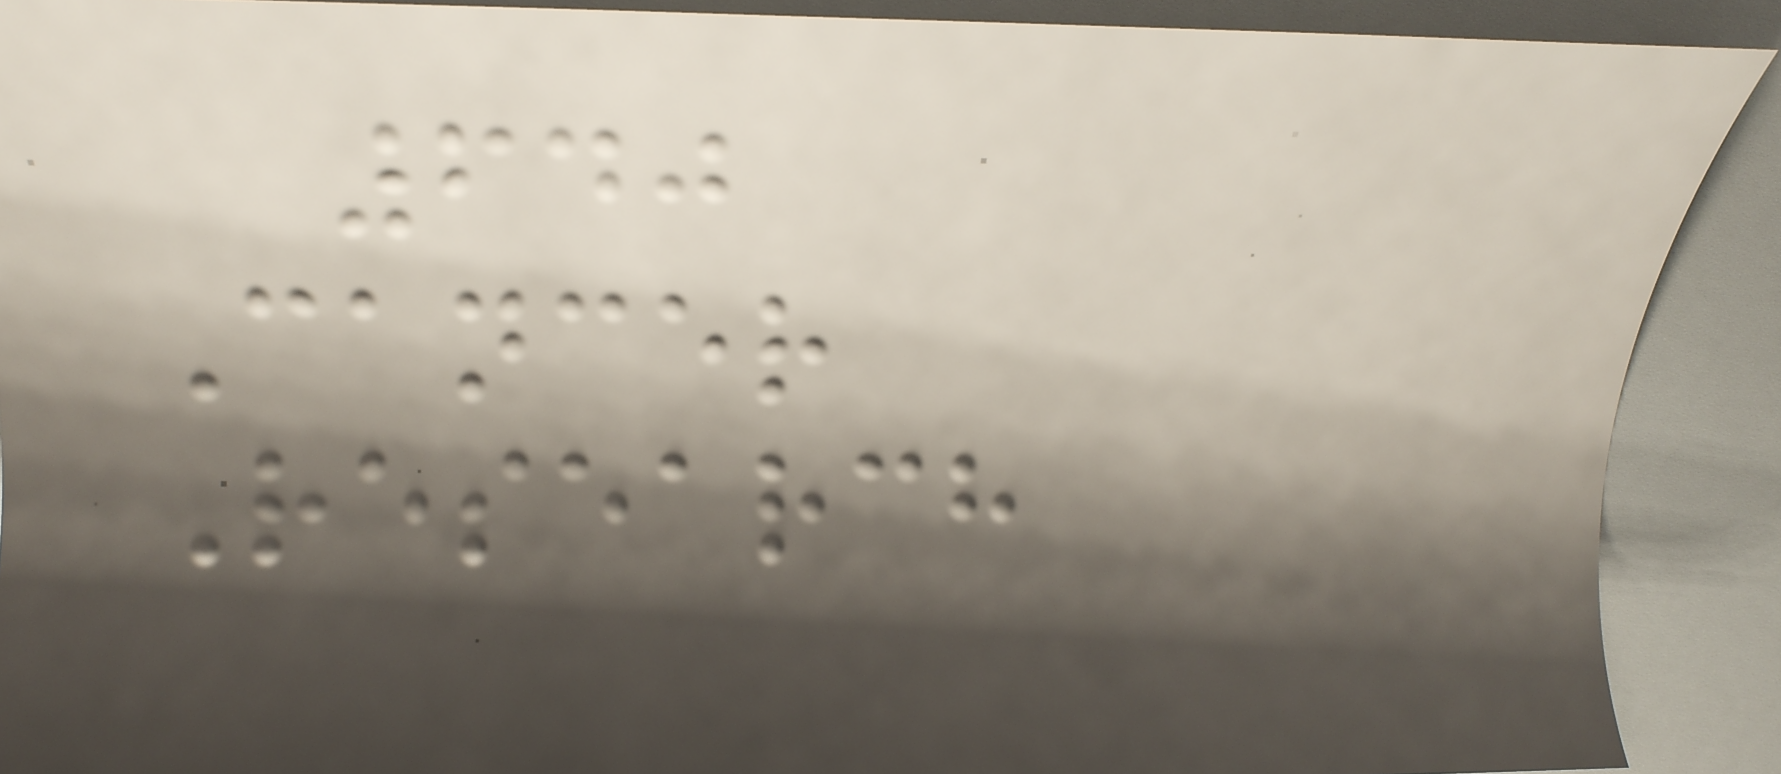640
Cancer
Research
